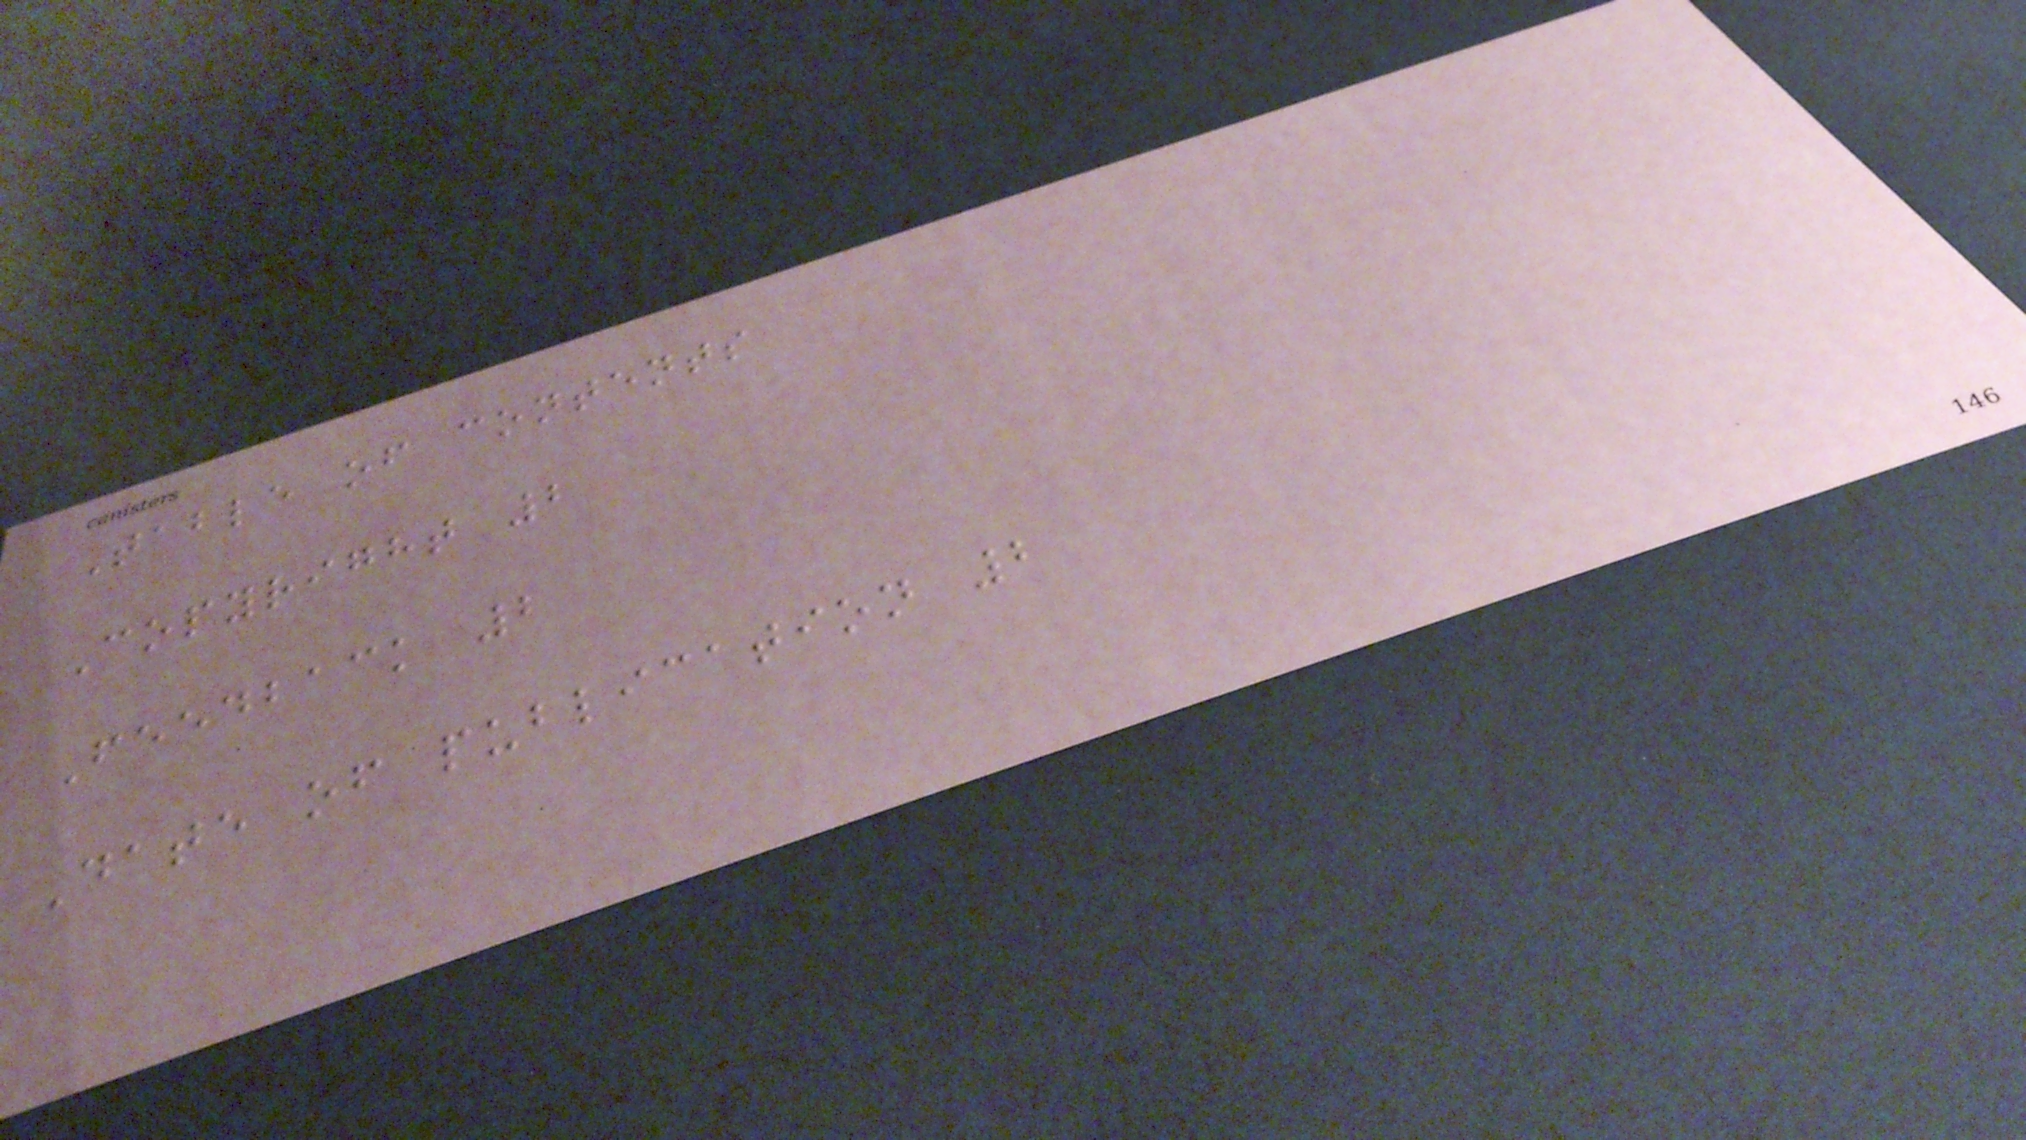Table of contents
Copyright 2
Feedback 2
Date of publication 2
